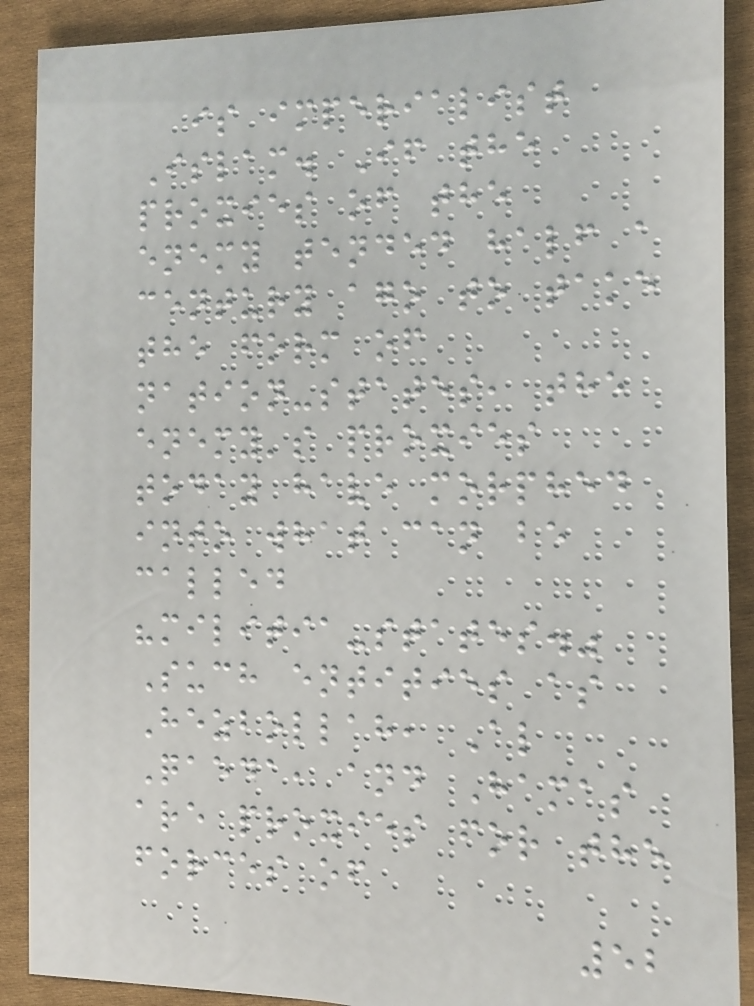is imperialist
Islam. If the
proxies of the
enemy tended half a
century ago to take
the form of
nation-states, the
enemy's proxies
today have morphed
into what can be
called
"militia-states."
Such entities as
Hezbollah, Al
Qaeda, and Hamas
are proxies for the
forces of
52
